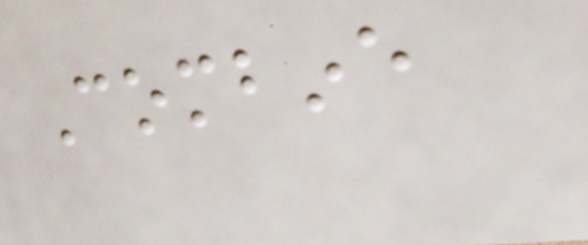Combine
